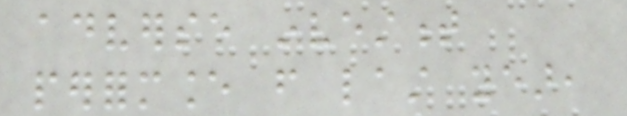adverse investment
performance from last year,
